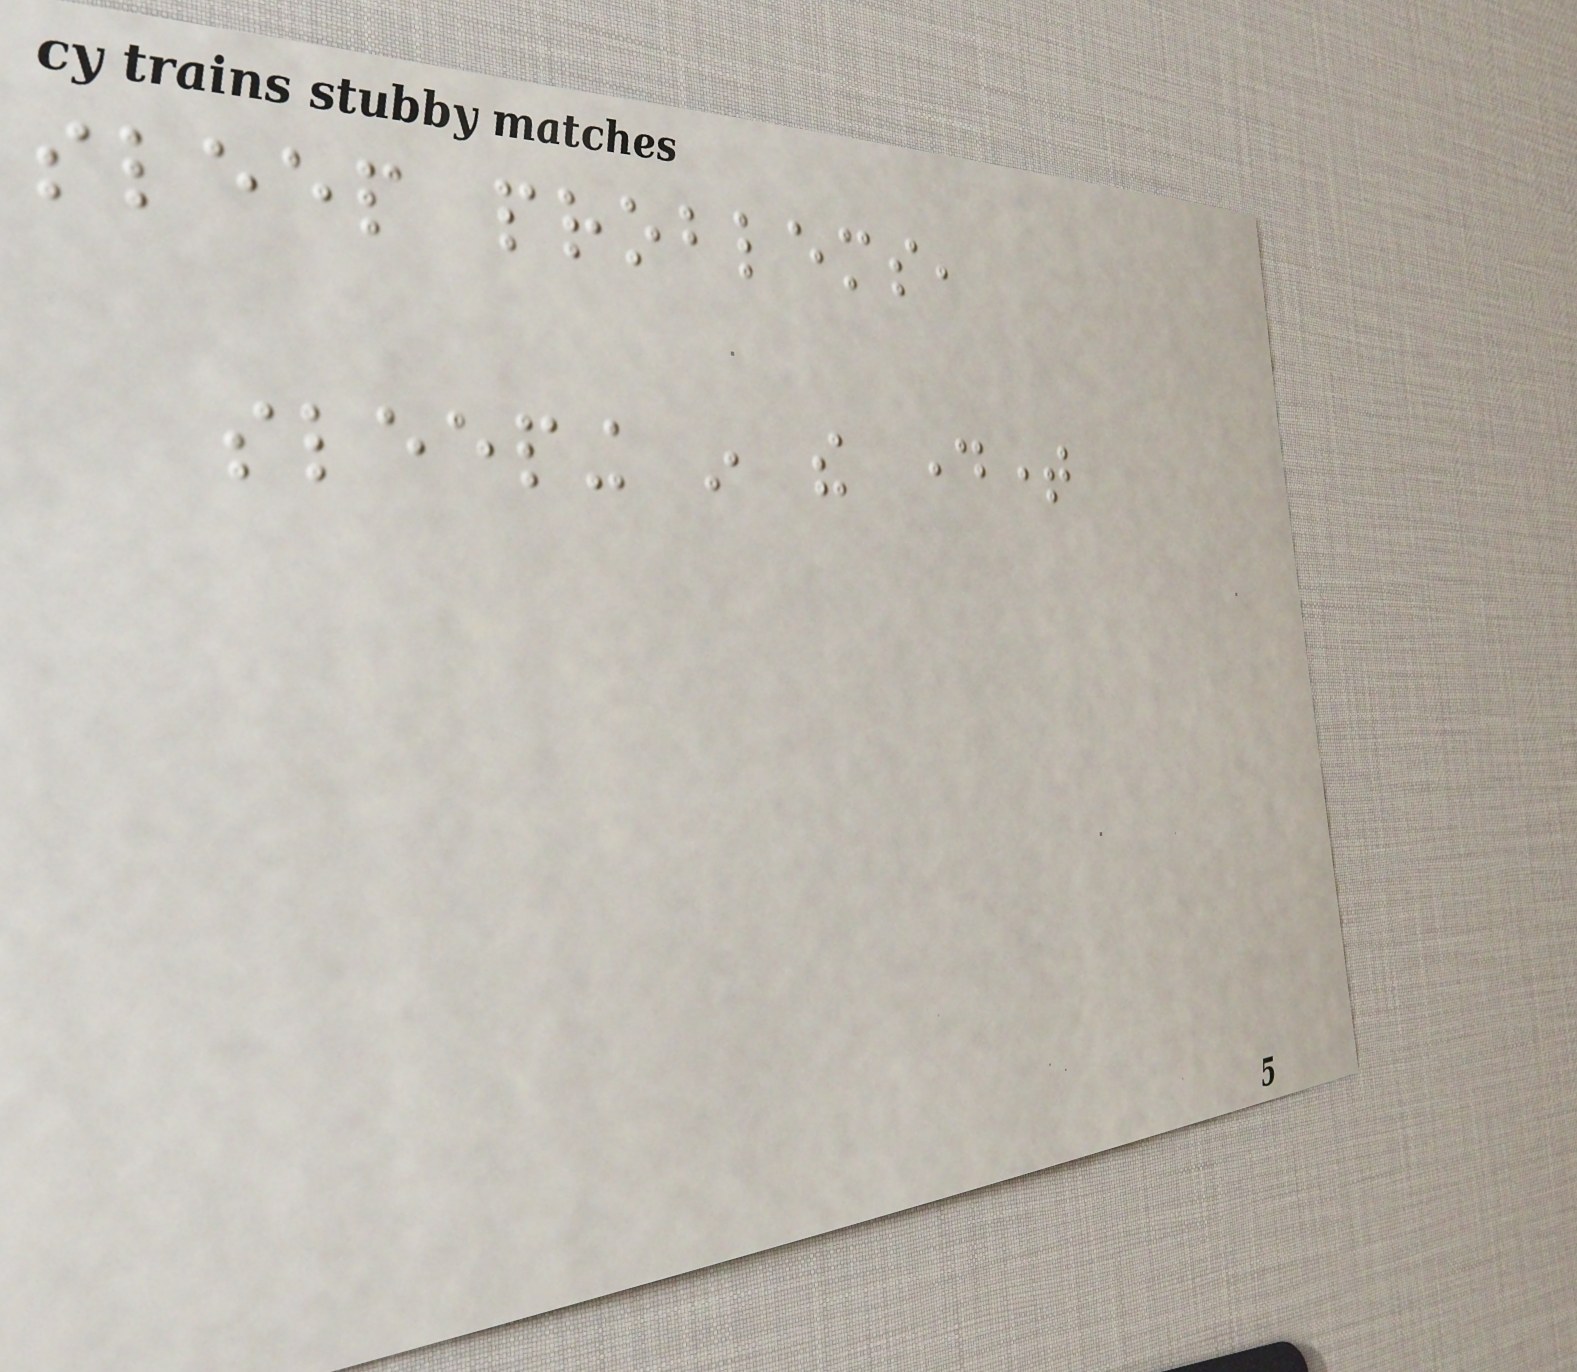sleep problems,
sleeping in the daytime
